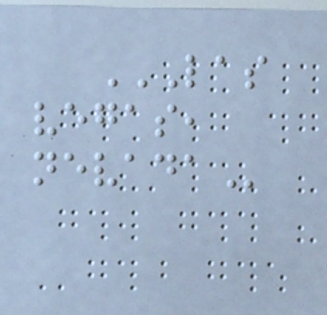LAS
VEGAS,
NEVADA
